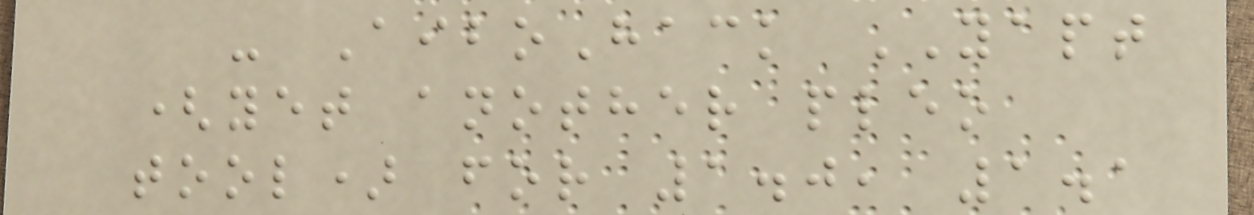- AiboHack YAPT
(yet another pleo
tool) for 1.0, 1.1
